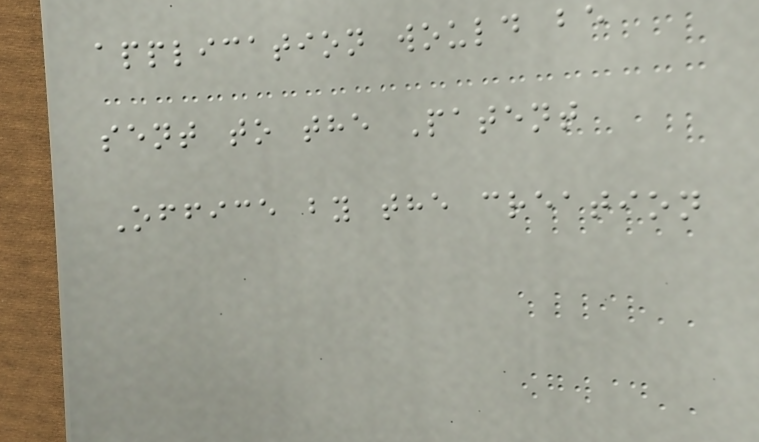application would be
sent to the Patent
Office by the creation
